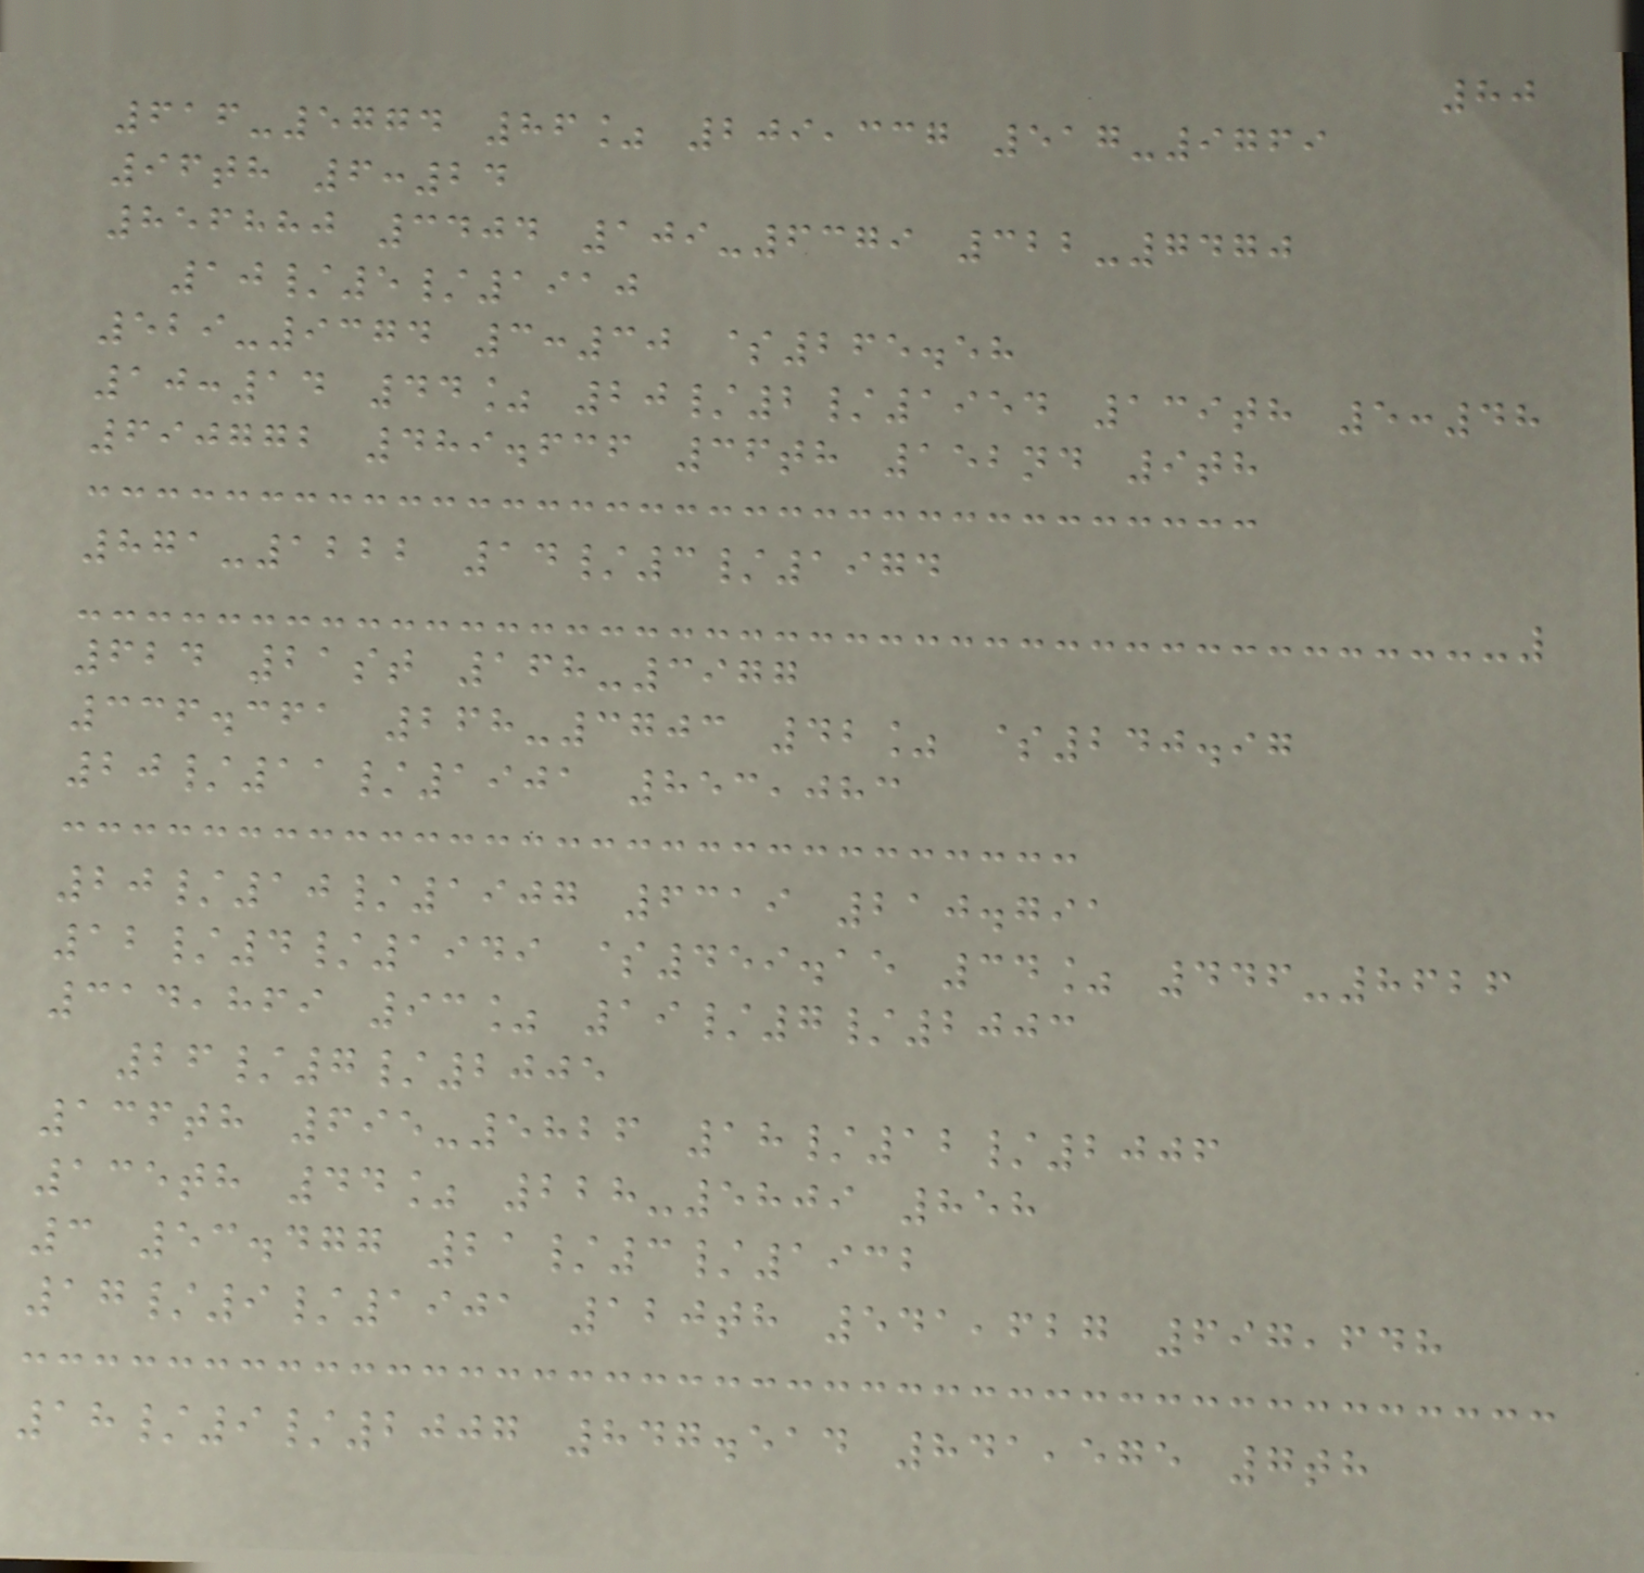80
616-5774 86% 209,337 517-9769
96th 6:24
856880 3404 109-6379 322-7470
10/5/1910
529-9374 3:30 $265.58
10:14 44% 20/2/1954 139th 5:48
690772 489.636 36th 152nd 9th
871-1222 14/3/1974
624 21st 168-3977
336.361 268-3703 42% $240.97
20/11/1901 853,083
20/10/1907 6319 210.791
12/4/1949 $459.15 34% 446-8626
314,869 93% 19/7/2003
26/7/2005
136th 695-5826 18/12/2006
135th 44% 228-5809 858
3 53.477 21/3/1932
17/9/1901 120th 541,627 697,648
18/9/2007 847.514 841,575 7th
